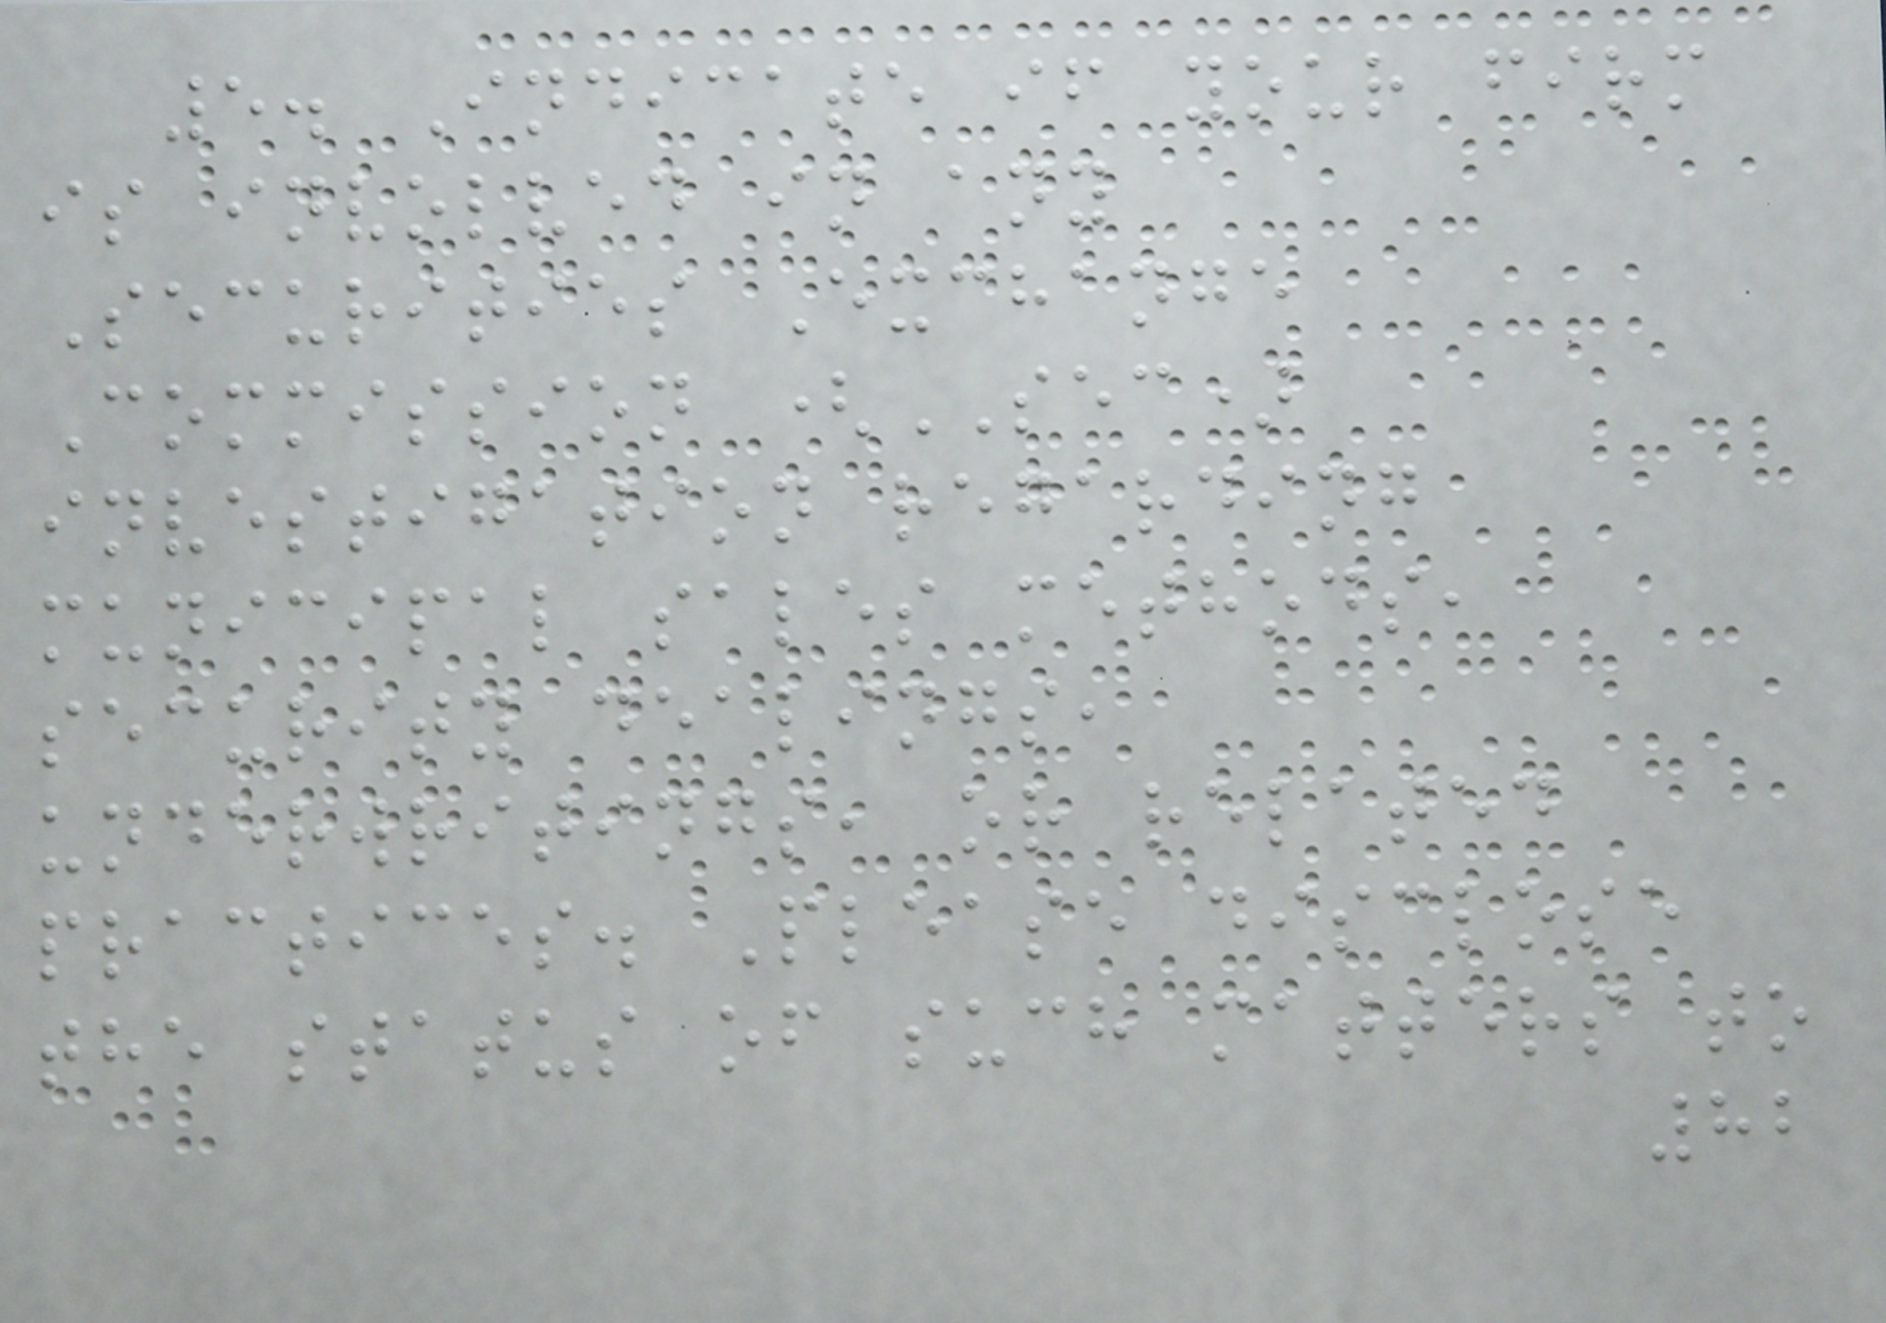5. Indicate if your firm
is involved in any
Securities Exchange
Commission (SEC)
investigation regarding
municipal sales methods,
security dealings,
underwritings, or related
practices. Please disclose
the status of such matters to
82
